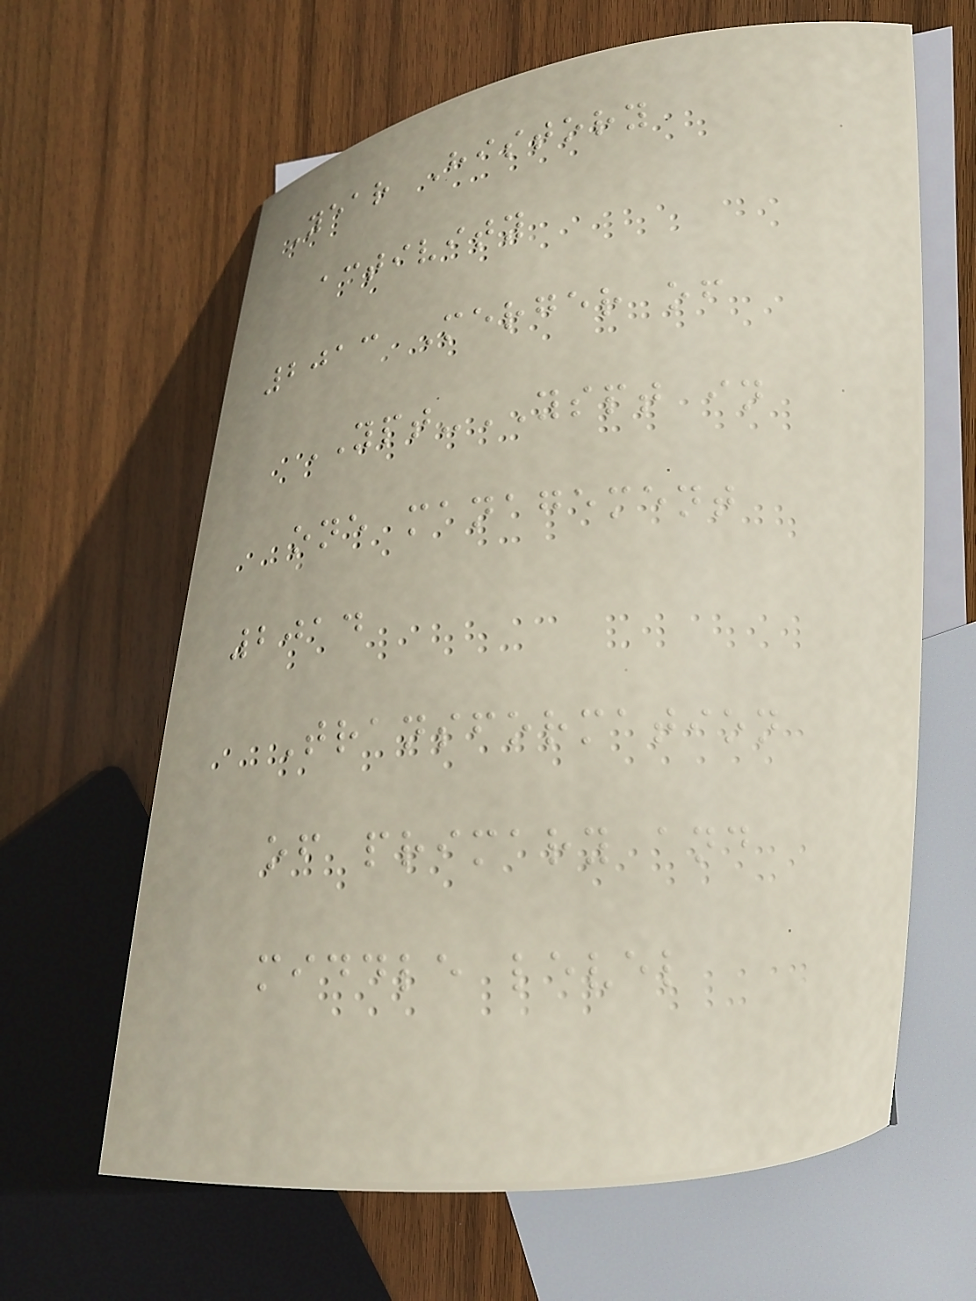Year History
activity
2013 Merger of
YPT-YSPT in
one management
2014
Transformation
of primary and
middle level
